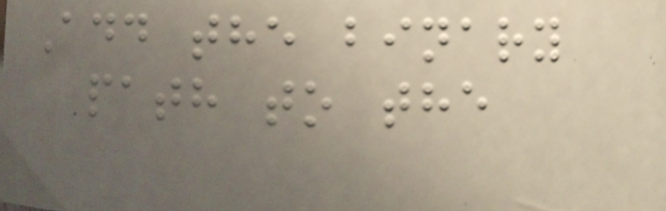Add the binary
path to the
